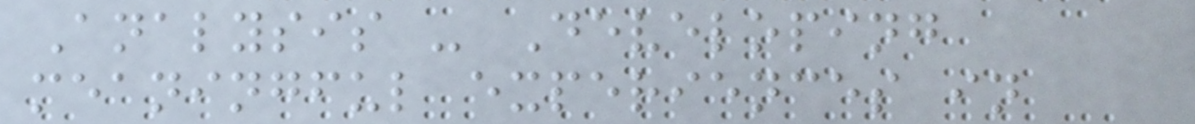Analysis - Developing
meaningful experiences in
